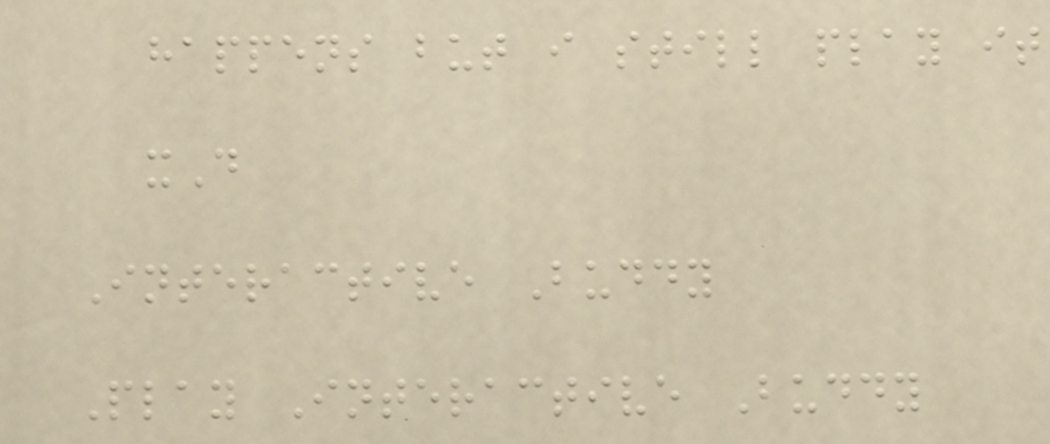happens but i still play it
xD
Interactive Buddy
Play Interactive Buddy
